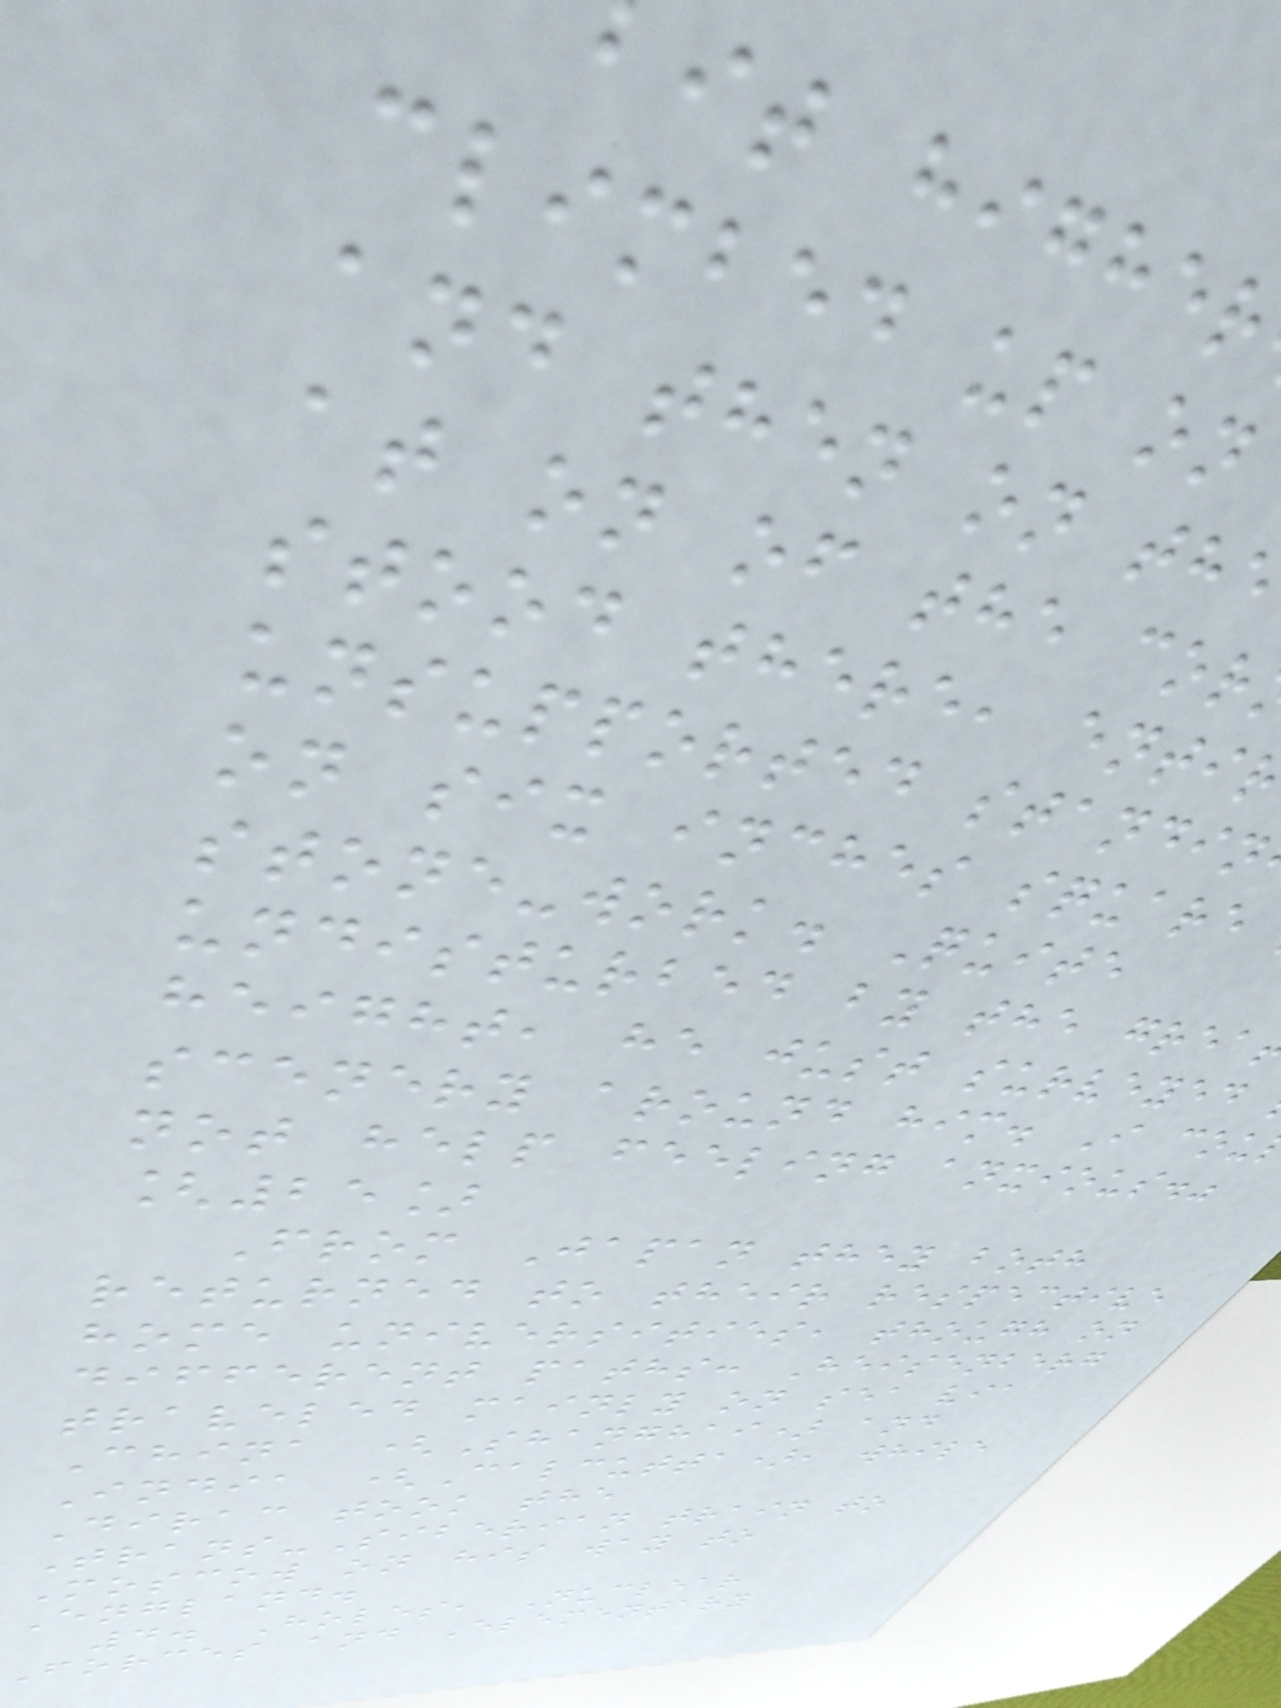it higher
climbed up on
and then on th
at on of the cor
stood there, enti
unsupported standin
on six inches square
stone-work. Quite
undisturbed by the grea
height, he just surveyed
scenery around him. I cou
not help feeling anxious."
[25]
From Japan they both
returned to their respective
home universities, though on
different paths: Heisenberg
traveled mainly on sea via
China (Shanghai) and
India (Calcutta), while
Dirac took the
Trans-Siberian train to
Moscow on his way to
England.
4. Holes, Nuclear
forces and Elementary
